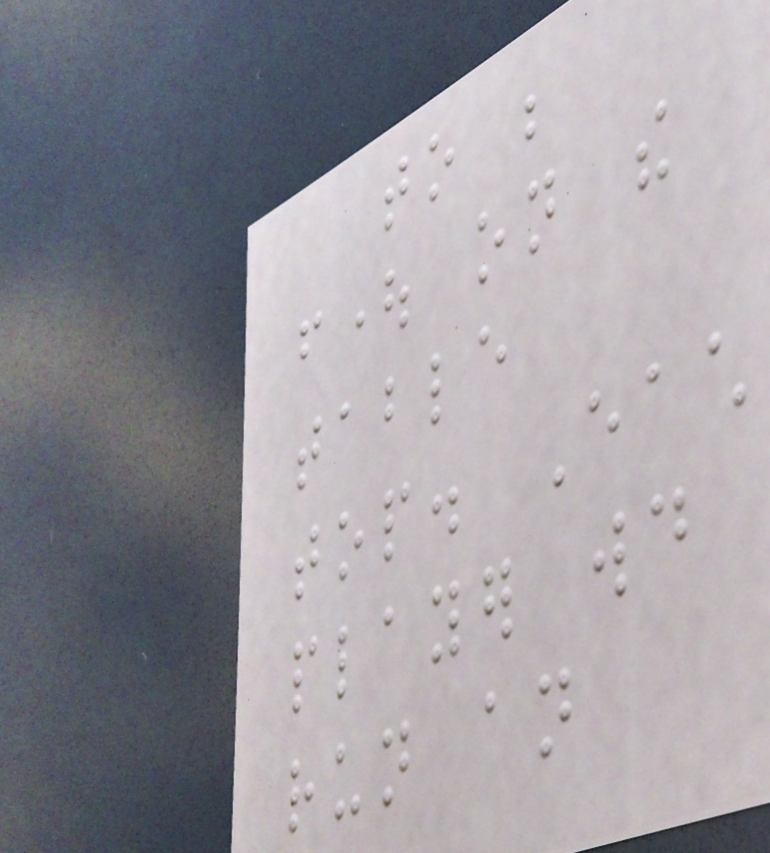to be
fought on the
table
top. Each
player would
run an
